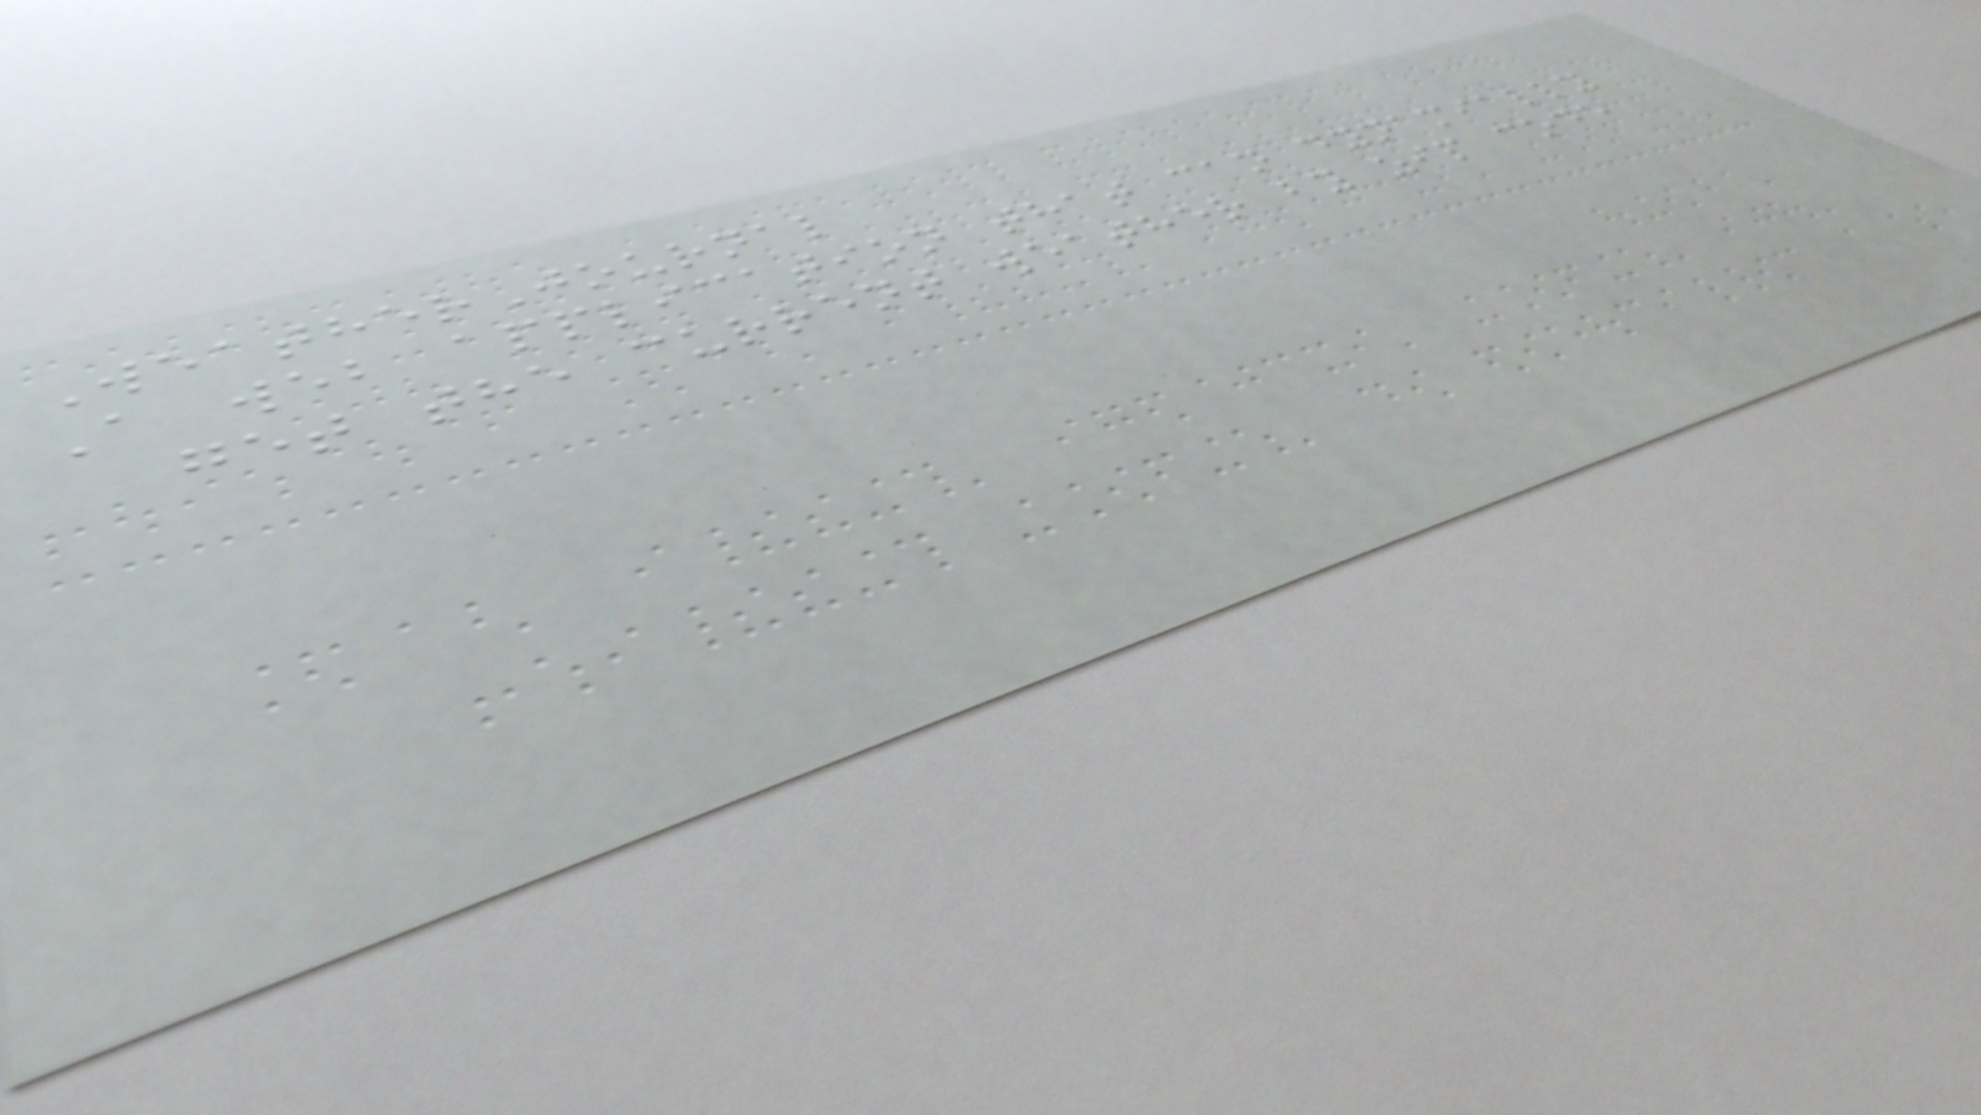WeatherJournal
A web application that can dynamially
get the current weather by zip code
